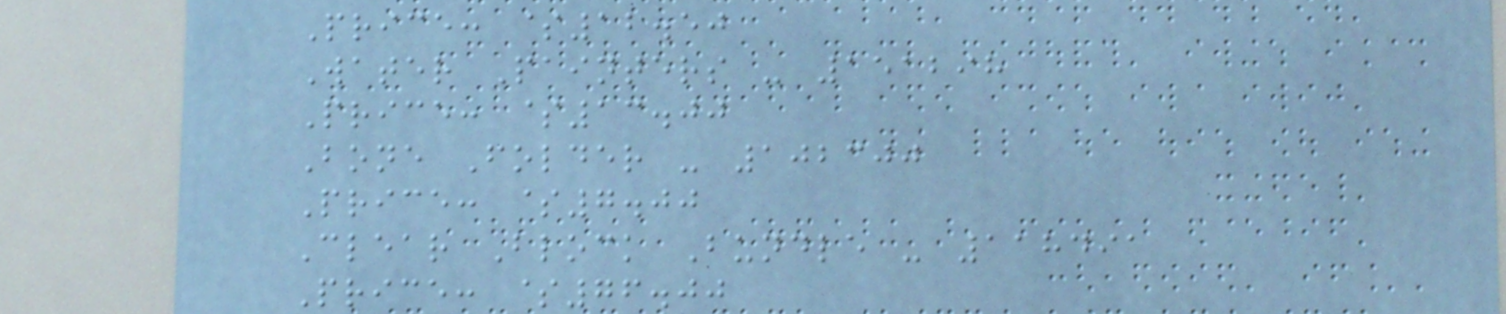Price: $12.50
Water Painters - 151298
Price: $13.00
Bone Folder - 102300
Price: $7.00
Clear Block Bundle - 118491
Price: $76.00
